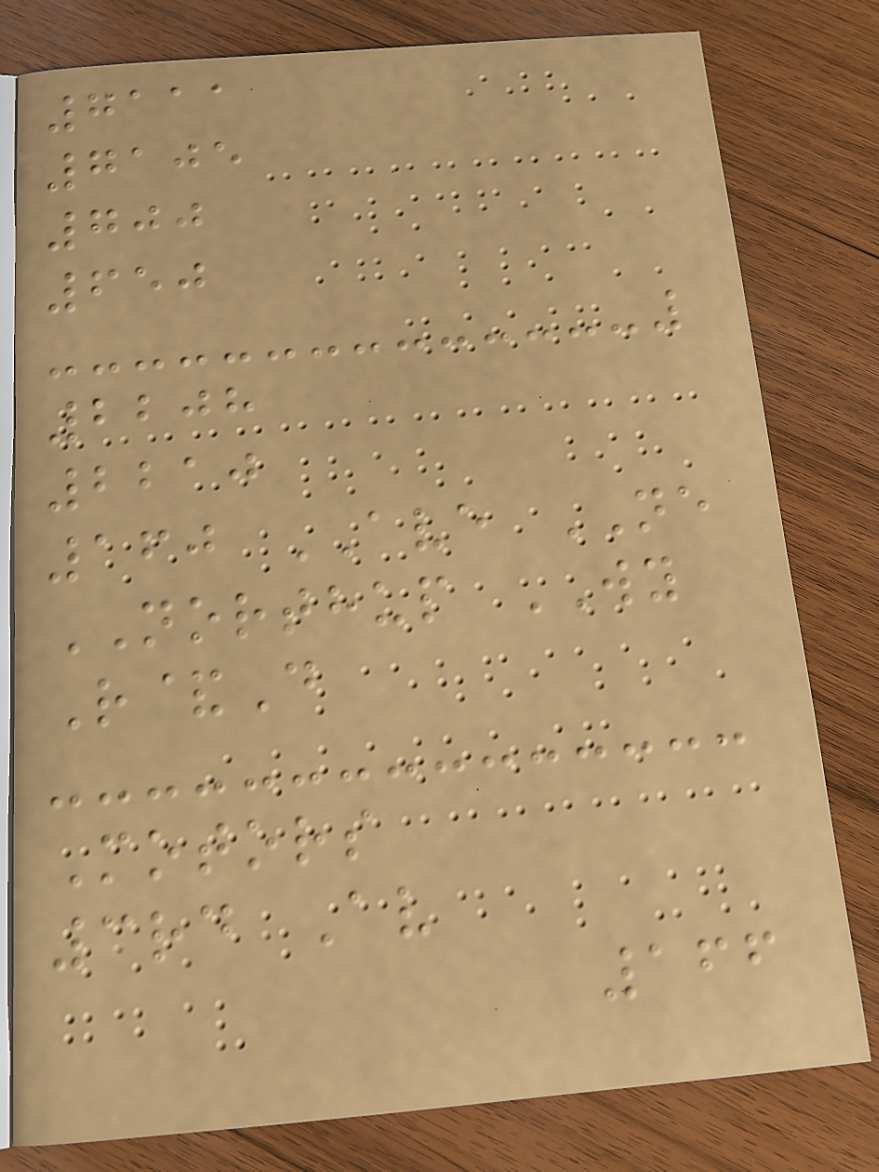7111
7105
700
650
2208
2210
160 AVE NE
NORTHUP WY
R&D
Motors
3rd Av
166
